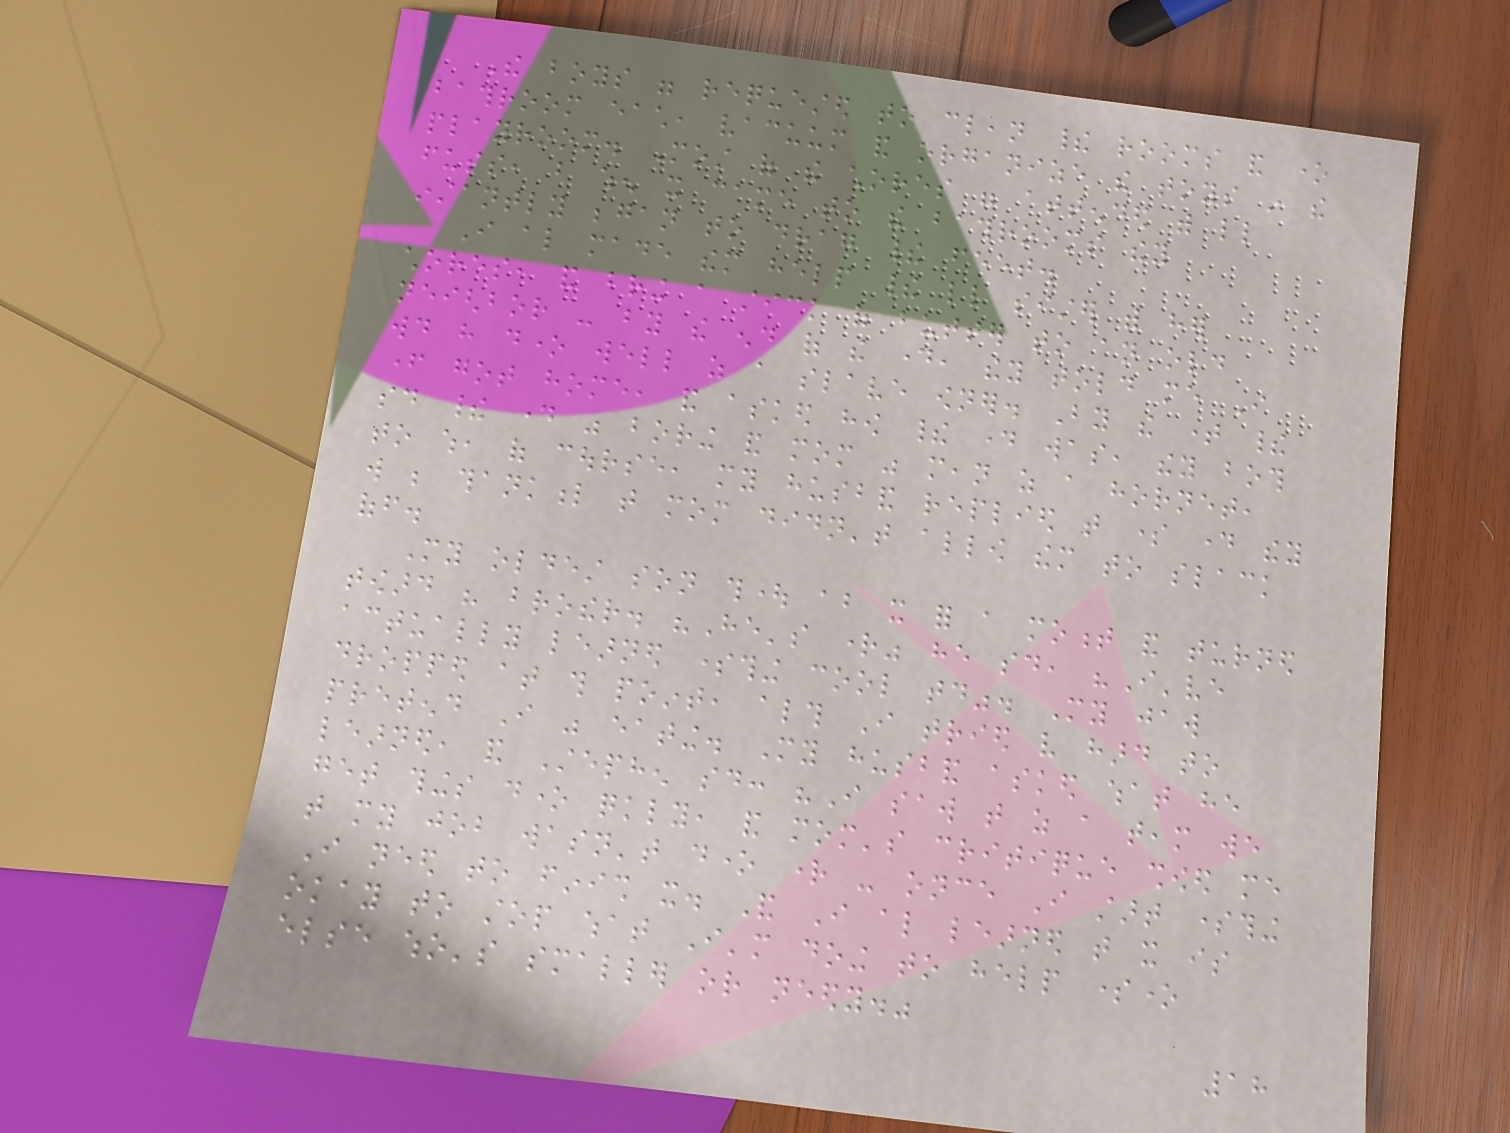The boys were requested to clean their rooms and one
bathroom each, vacuum and organize the toys in the
playroom. Most of the chores were attended with little
fuss, but when it came to the bathrooms they
instantly began to drag their feet.
I also made them help their little sister with her
chores, and bring a stick of butter to an old
neighbor - by the end of the day, they told me I
would have done well as a slave owner. By the time their
father got home, and asked how their day was, they both
said their day was boring and mom was mean as a hornet,
to which, of course, my husband replied that some day they
will be thankful that mom didn't allow them to slack
off.
My oldest son thought about it for a moment and turned
toward his brother. "He's right" he said, "I've
actually learned something cool today". My jaw
dropped at this point, although I tried very hard to
pretend I was eating. My husband asked what he
learned, and Stephen said: "I saw that as a team we
get things done quickly, and mom's critique showed me
that my job wasn't done right - once I start something
I need to finish it. And I also learned that it is
okay to stop what I'm doing to help someone
else who's smaller or needy."
18
